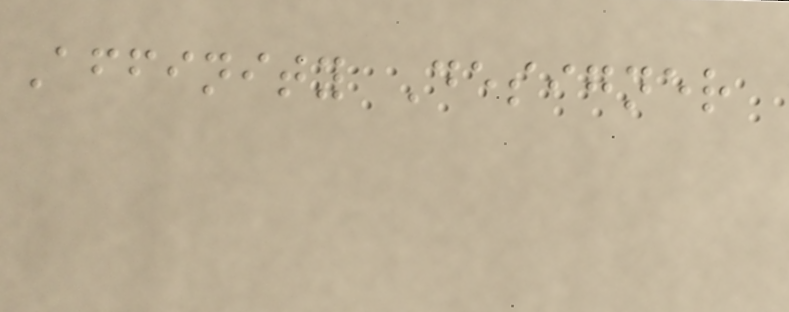Affinity Designer
